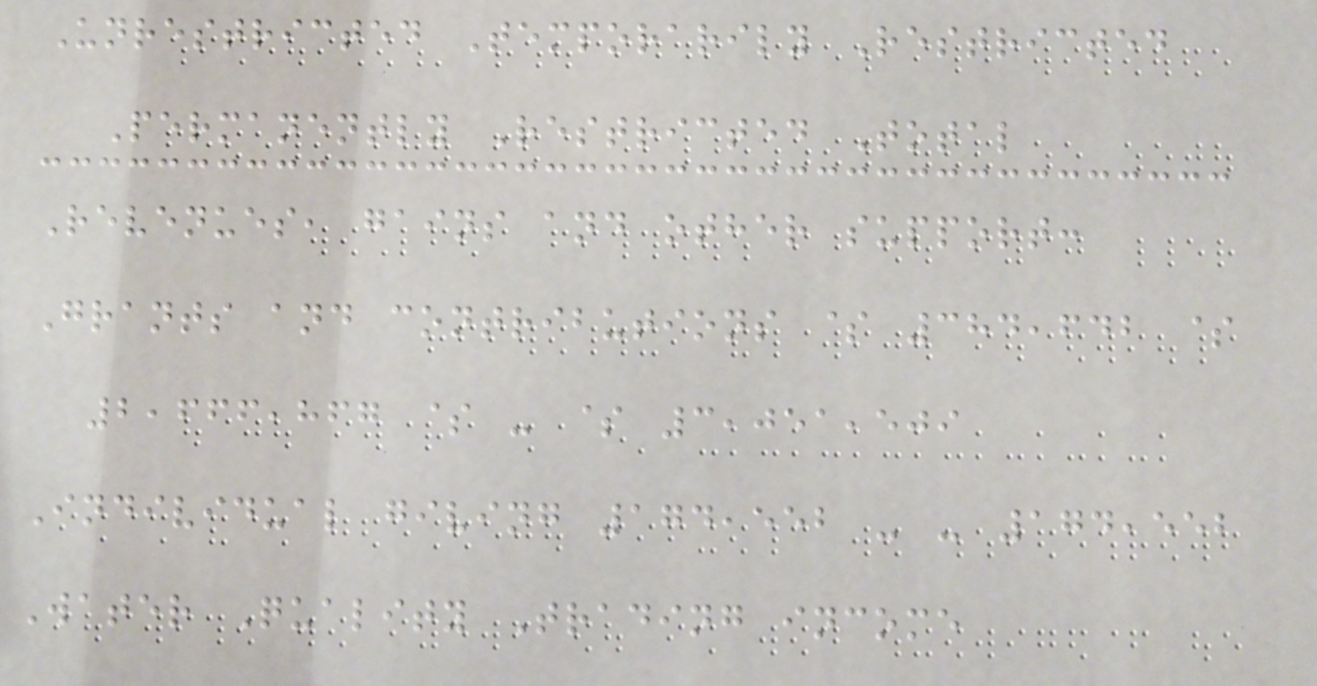Unrestricted Temporarily Restricted
Permanently Restricted Total
Revenues, gains and other support:
Grants and contributions $ 384,642 $
2,666,867 $ - $ 3,051,509
Individual giving 174,552 - - 174,552
Water Quality Trading income
